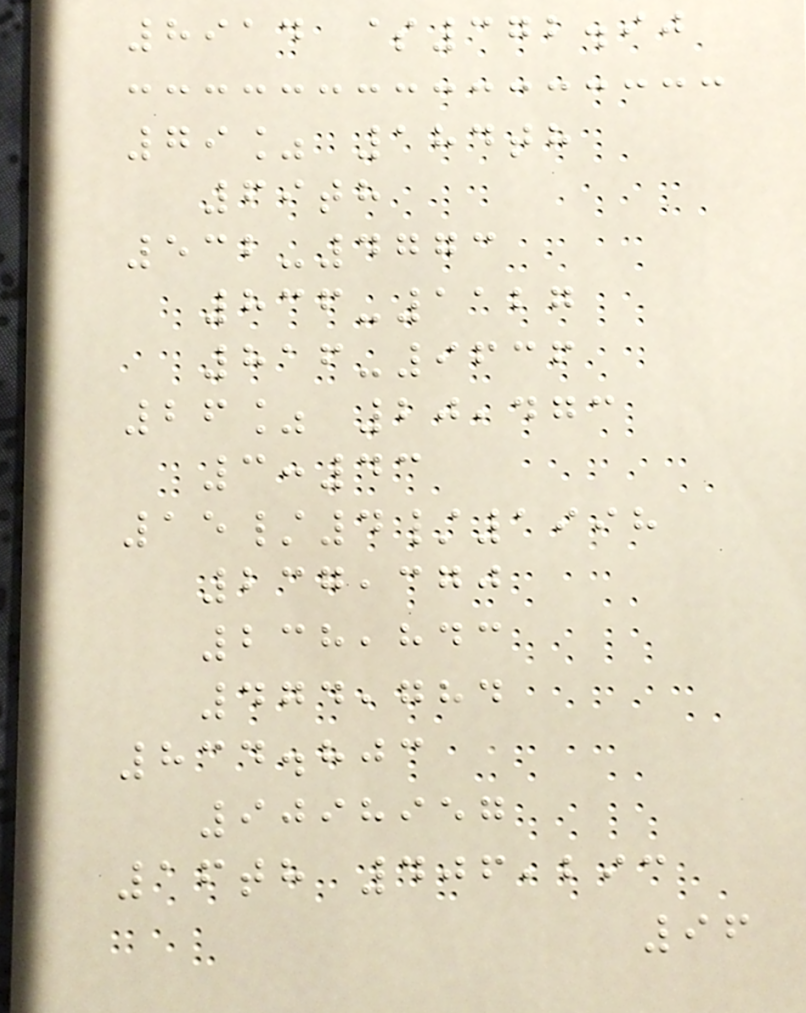8914 $372.90
79% 184th
69th
532-4773
836-1127
816-9636
26% 20,473
3:43
15/4/1998
237,370
238,843
474,784
834.803
9098957
16th 406,293
96
